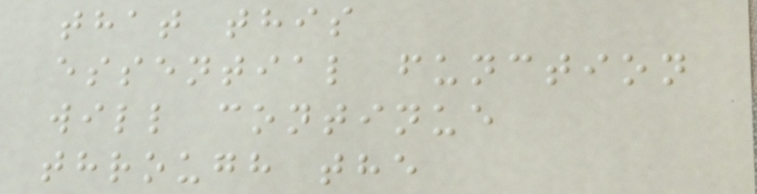that this
essential function
will continue
through the
